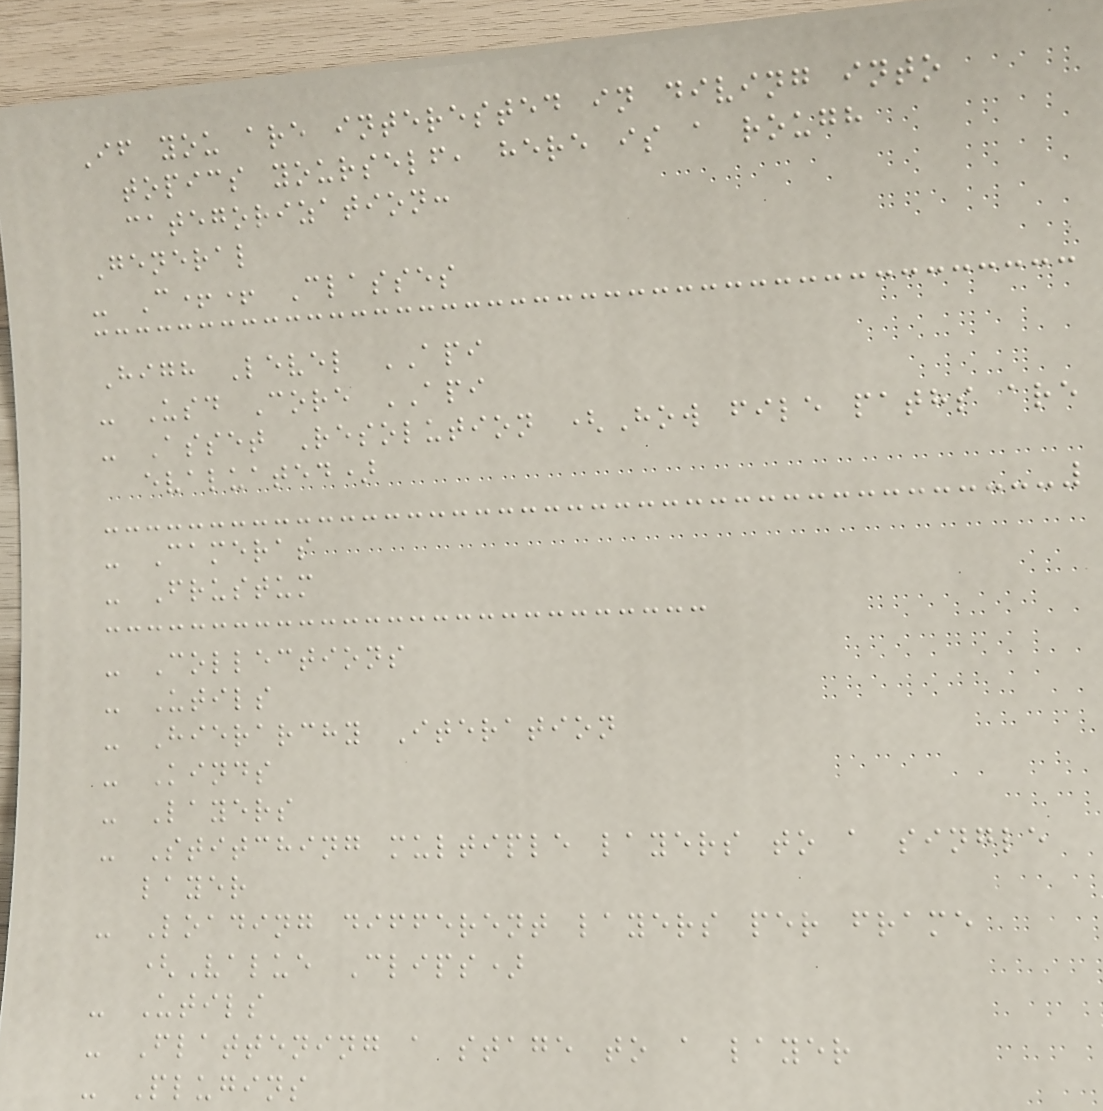If you are interested in diving into
topics yourself, here is a rough
categorization:
General
- C++ Classes
High Level API
- Usd Core API
- Asset Resolution (How file paths are
evaluated)
- Cameras
- Frustum
- Collections
- Utils
- Hierarchy Iteration
- Kinds
- Layers
- Stitching multiple layers to a single
layer
- Loading different layers per frame
(Value Clips)
- Utils
- Flattening a stage to a layer
- Plugins
